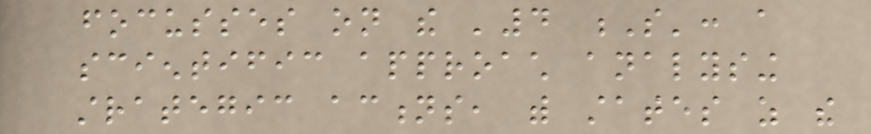focusses on the '4 S': a
scientific approach analysing
strategic actions, with states as the
